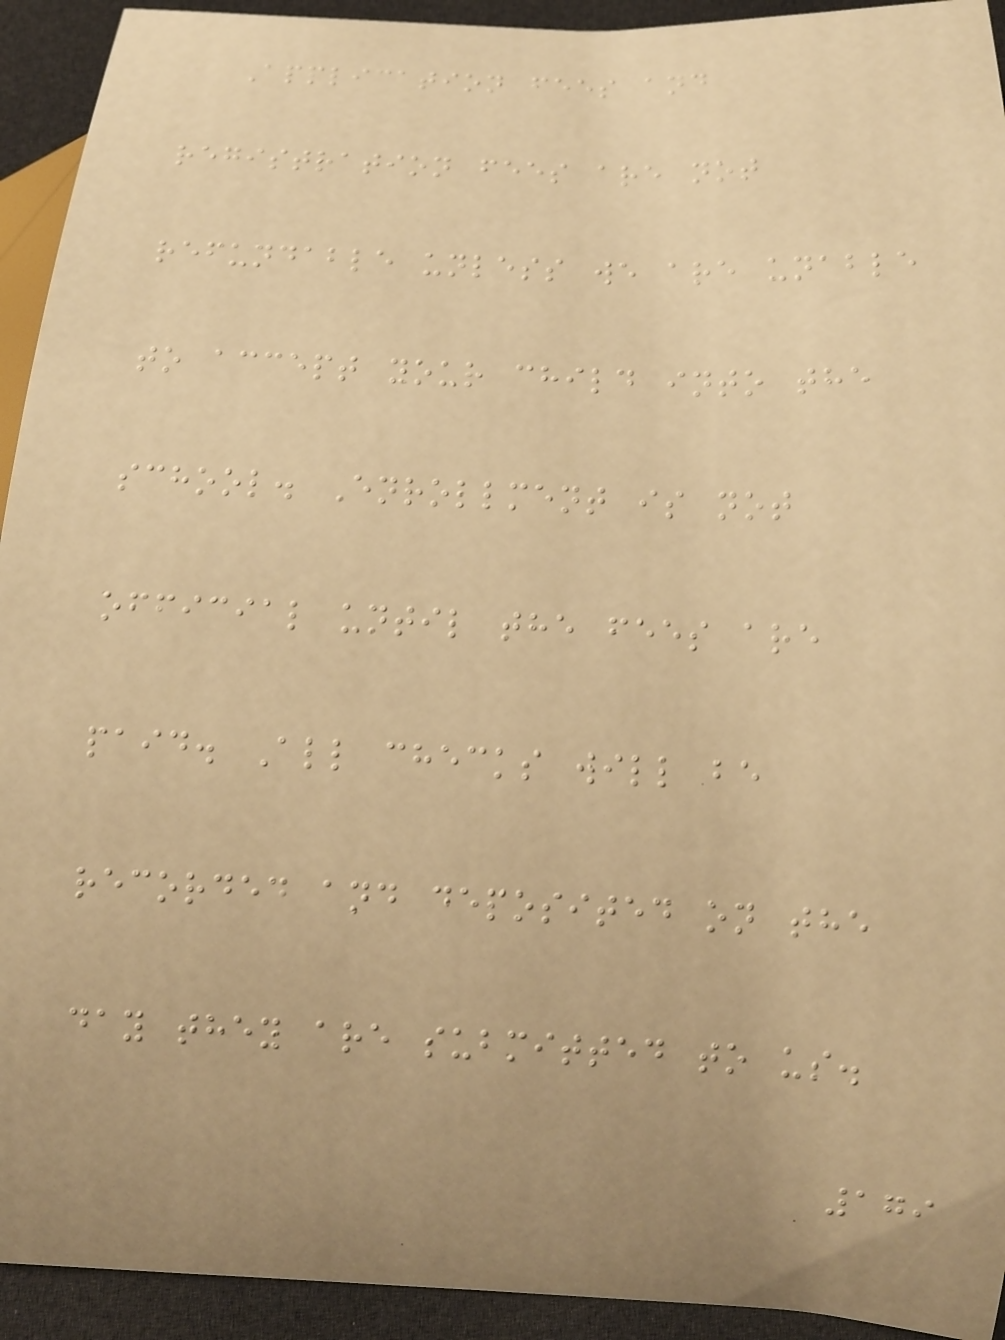Application fees and
registration fees are not
refundable unless we are unable
to accept your child into the
school. Enrollment is not
official until the fees are
paid. All checks will be
recorded and deposited on the
day they are submitted to us.
179
